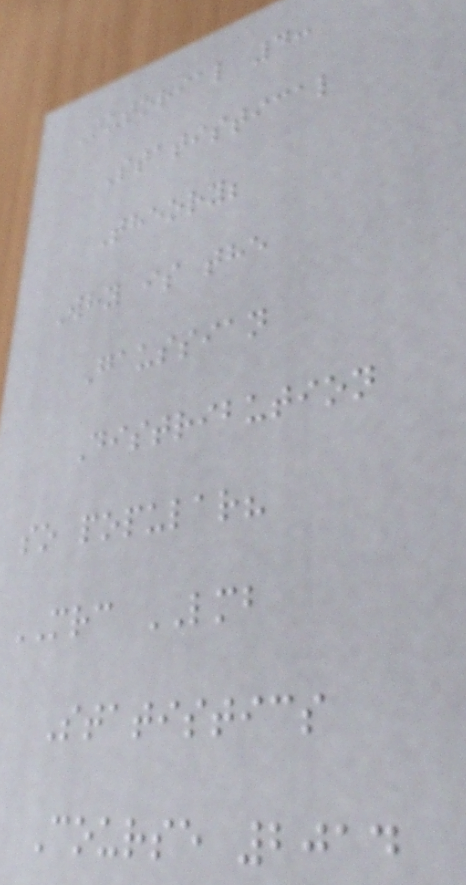Tutorial 4:
Statistical
Theory;
Why is the
Gaussian
Distribution
so popular?
MRC LMB
Statistics
Course 2014
